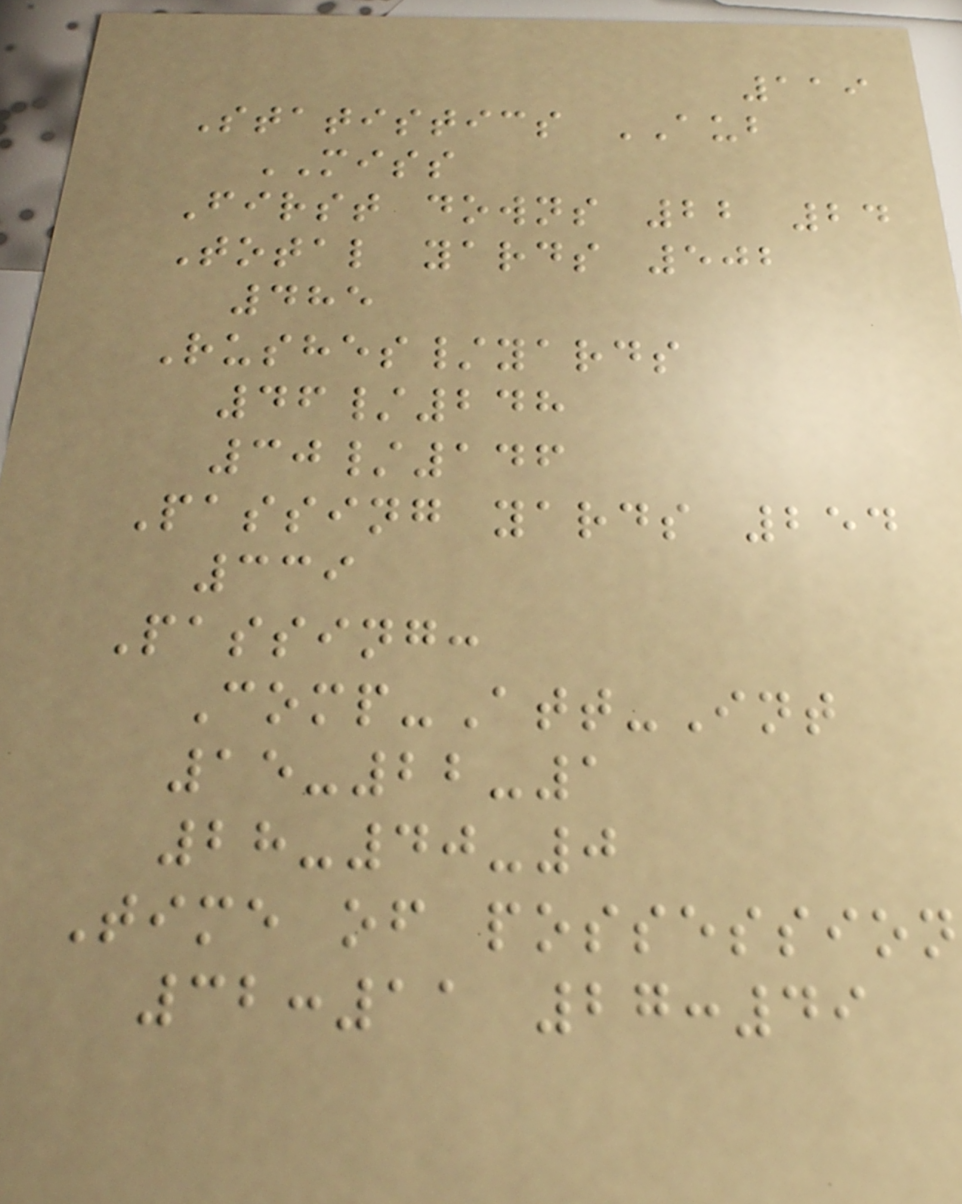119
Statistics AUB
MISS
First downs 22 24
Total yards 502
485
Rushes/yards
46/248
30/146
Passing yards 254
339
Passing:
Comp-Att-Int
15-22-1
28-40-0
Time of possession
32:11 27:49
